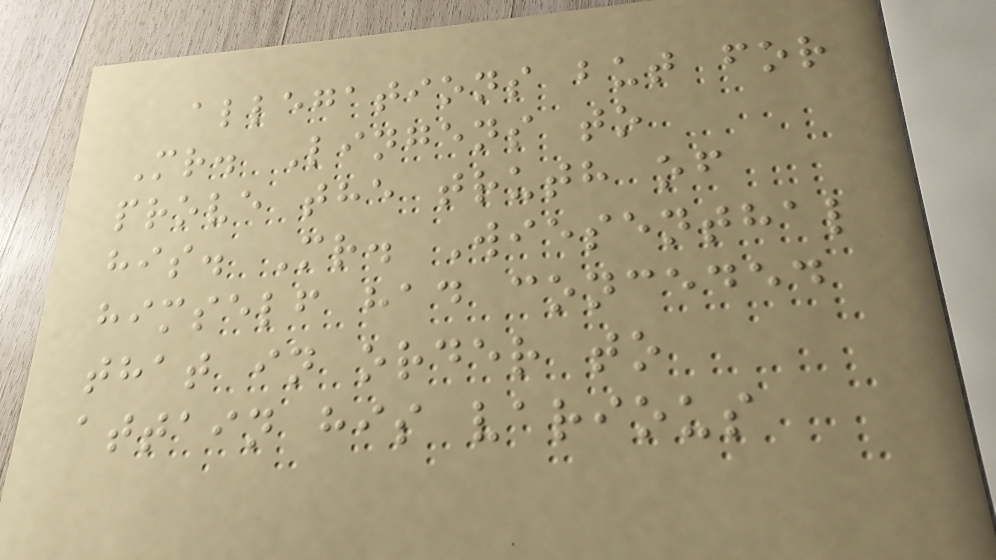allegations but for
Mr. Lingens to
prove the truth of
his. Mr. Wiesenthal
himself had conceded
that in order to
attain his various
